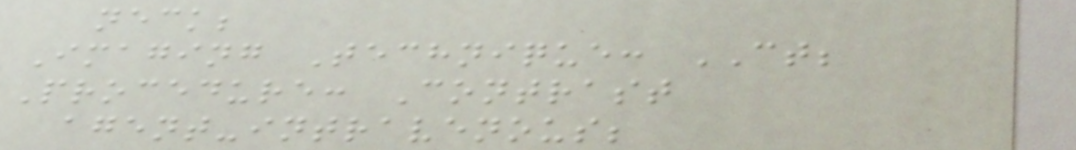neck;
Imaging Technique: CT;
Procedure: Contrast
agent-intravenous;
